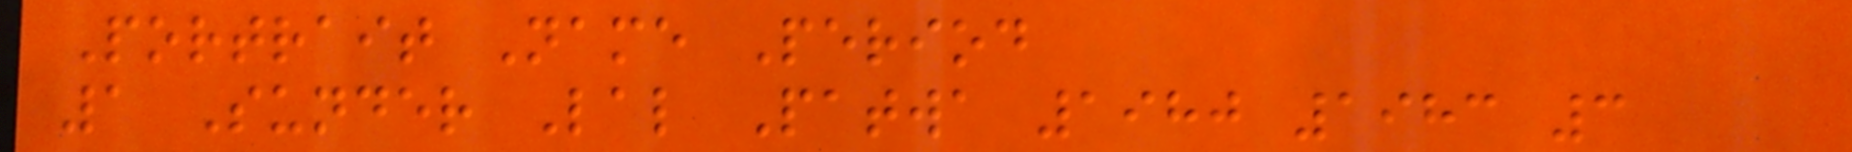Portrait Name Period
1 Sunder Lal Patwa 1980 1983 3
